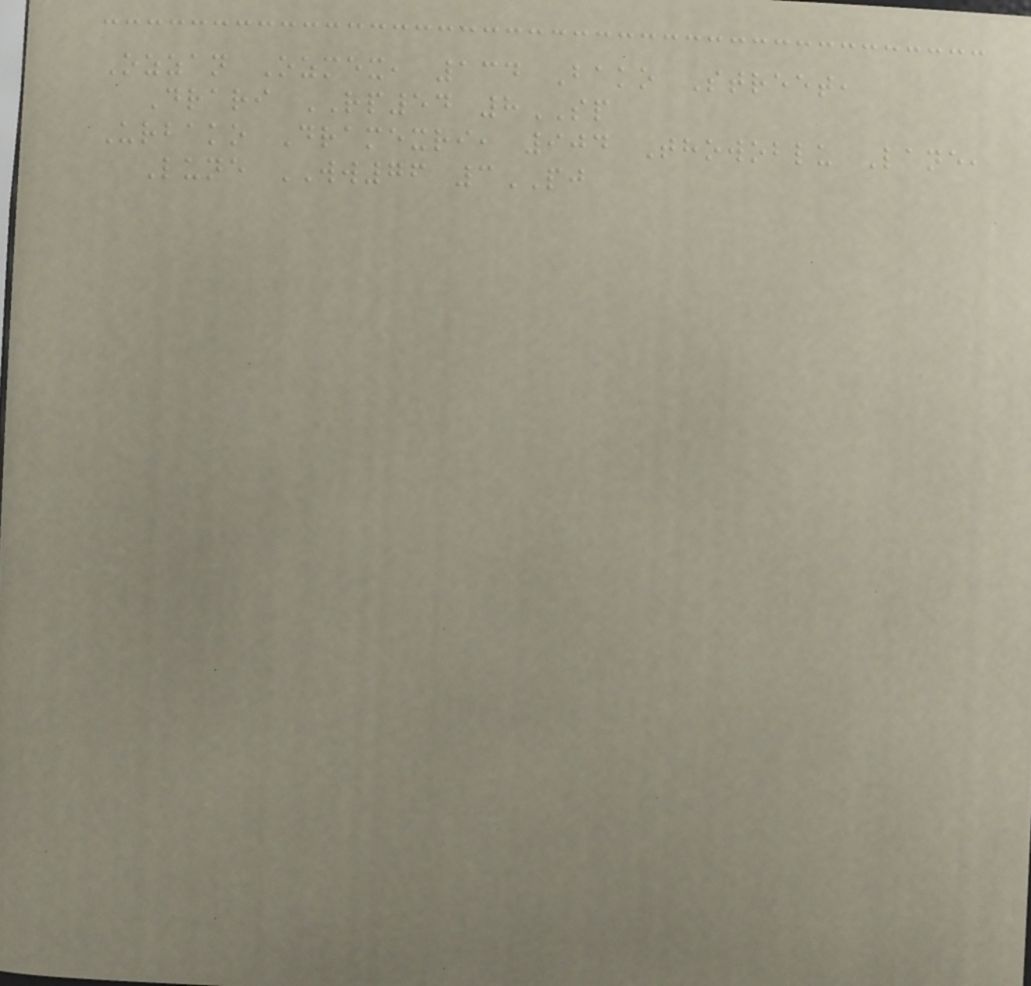Ozzan Ozmex, 134 Bako Street,
Drari RP54 8SP
Urbako Dramexri, 904 Thowoblu Lane,
Lune WW76 3PJ
